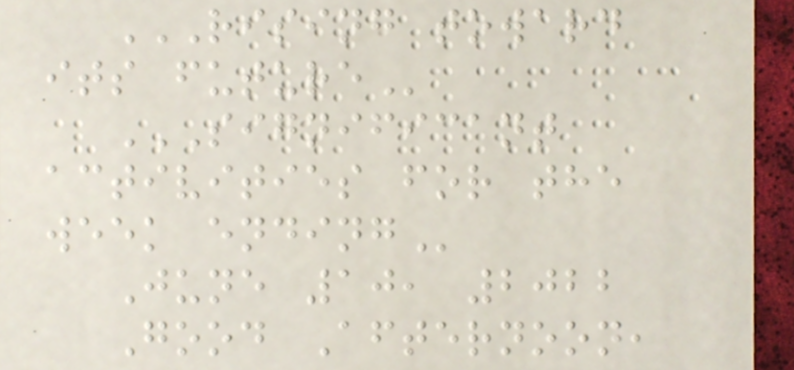RISING TOWARD
ITS FUTURE
SIGNIFICANT
ACTIVITIES FOR THE
WEEK ENDING
June 10, 2022
Good Afternoon,
